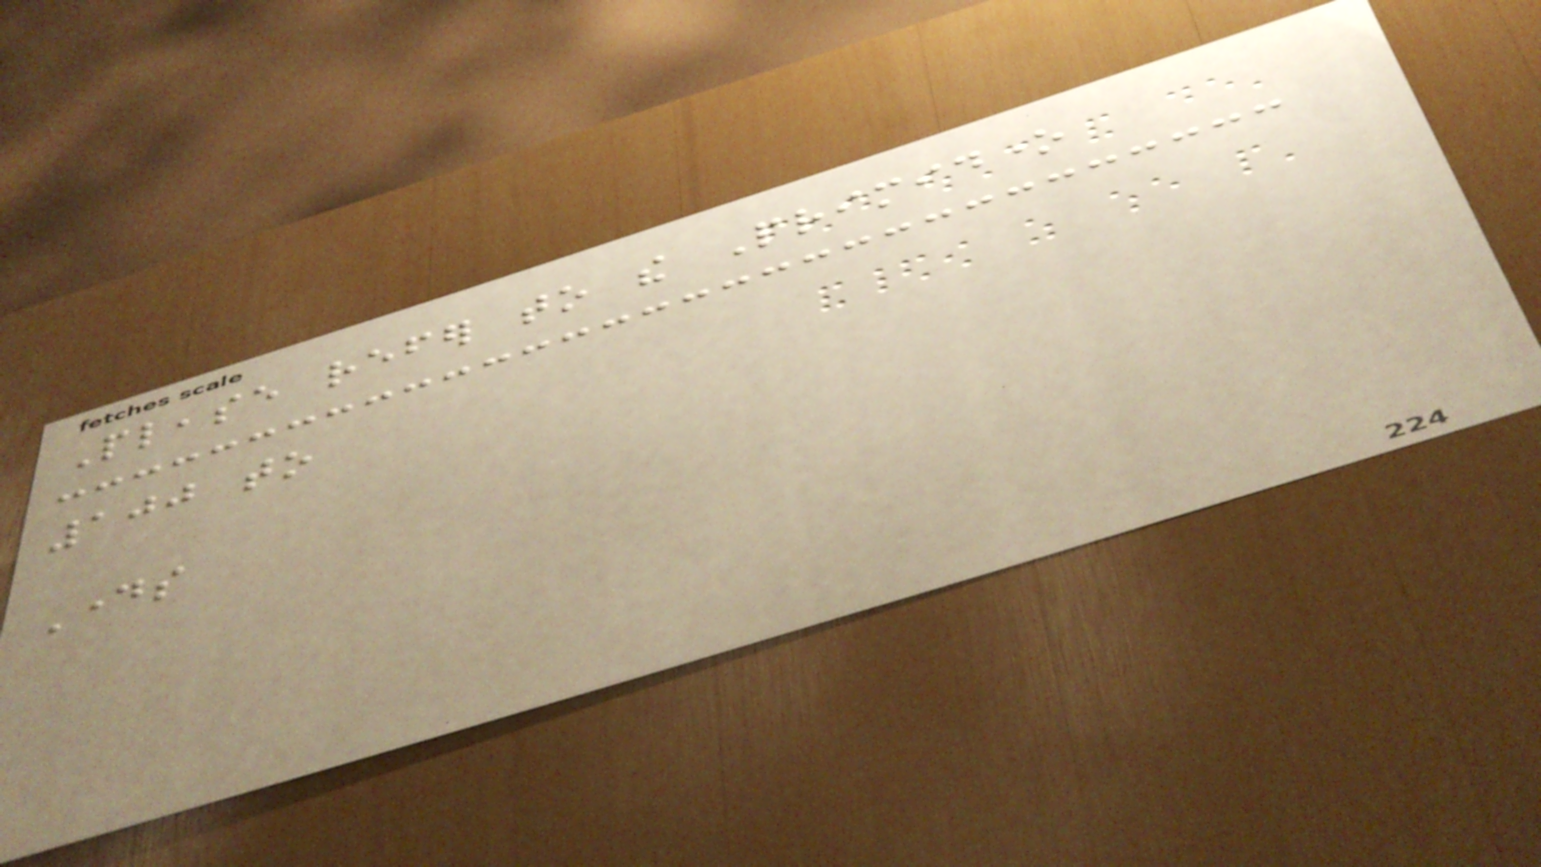Please refer to the Primidone
100 to
Days
